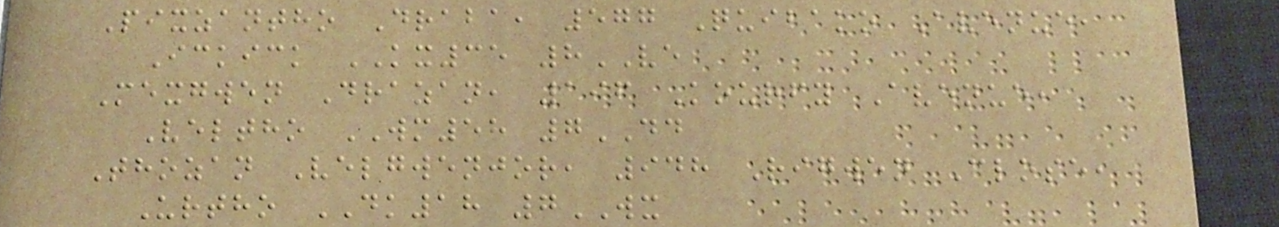Pixzantho Draba, 577 Quibako Avenue,
Ickick KX35 8VE
Mexgwen Drazan, 196 Kourfy Avenue,
Veltho WM58 7DD
Thozan Velgwenjor, 948 Rigwen Close,
Urtho DK18 7WX
